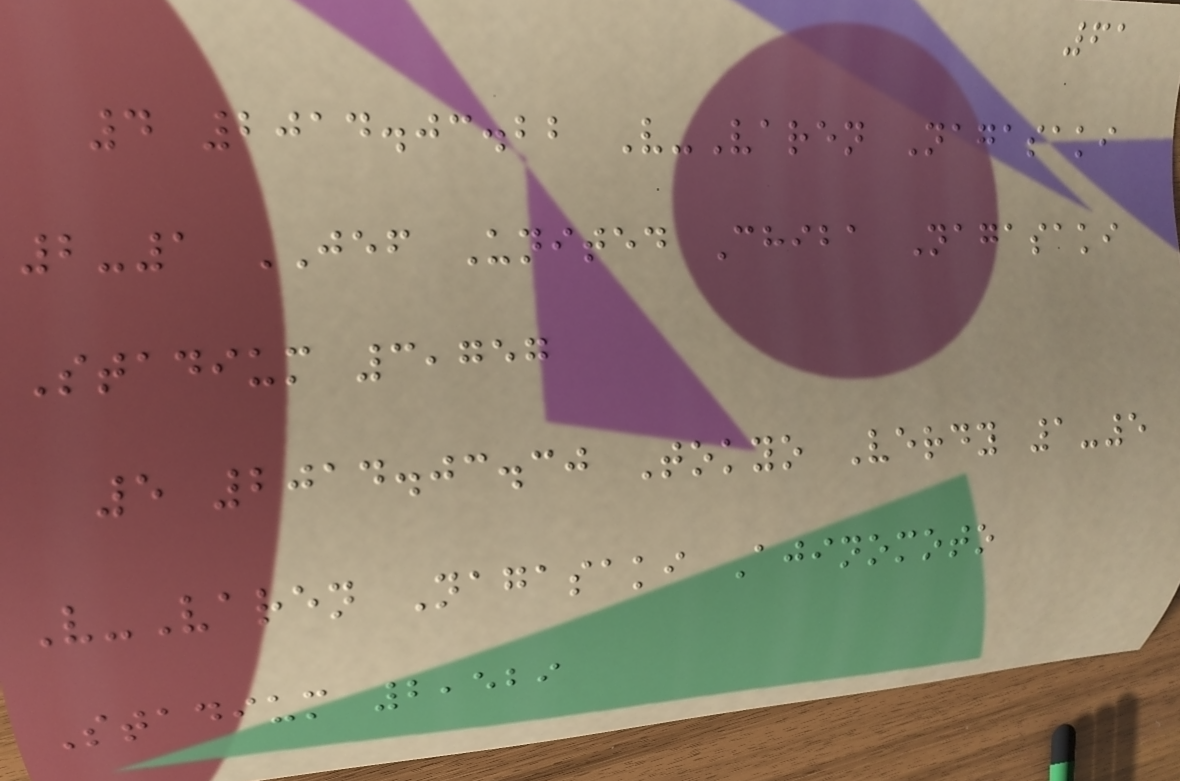61
4 2014.03.22 V-Varen Nagasaki
2-1 JEF United Chiba Nagasaki
Stadium 3,757
5 2014.03.30 Tokyo Verdy 1-5
V-Varen Nagasaki Ajinomoto
Stadium 2,529
